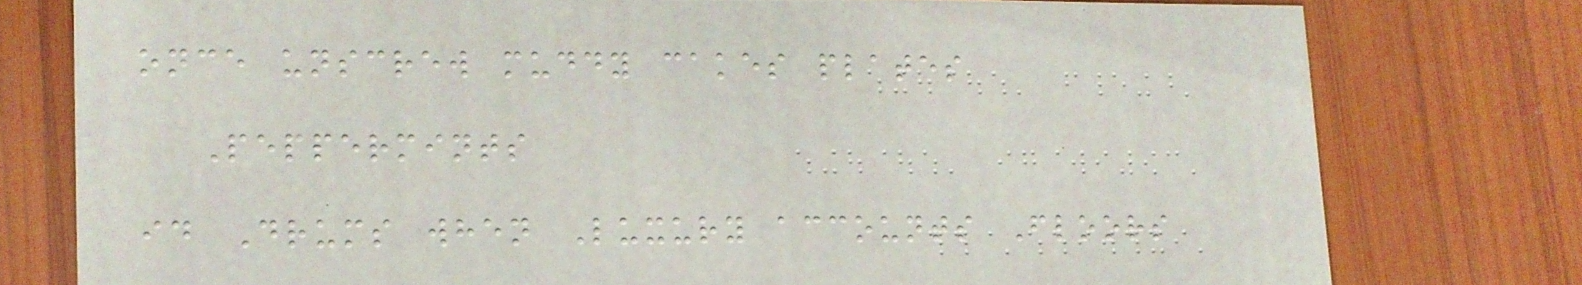once unscrew muddy cakes plates
Peppermints
id Drums when Luxury accounts Floors
